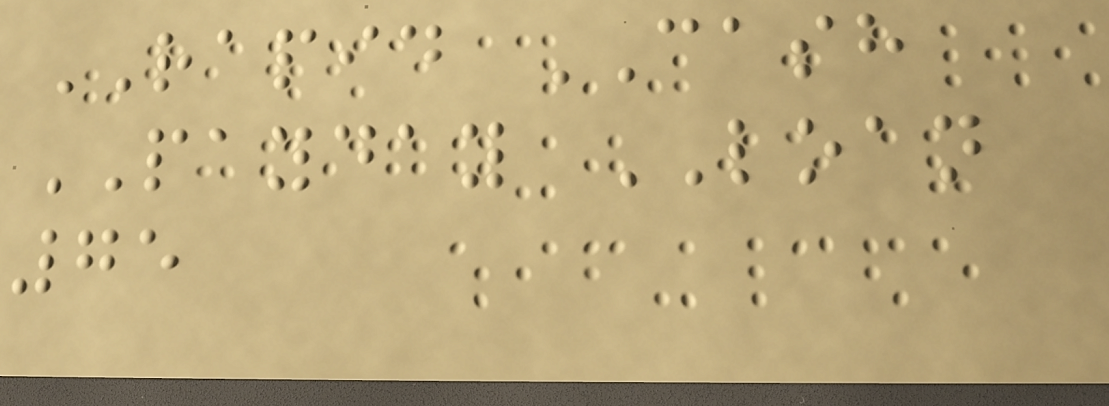RAPID CASH
PAYDAY LOAN
75
